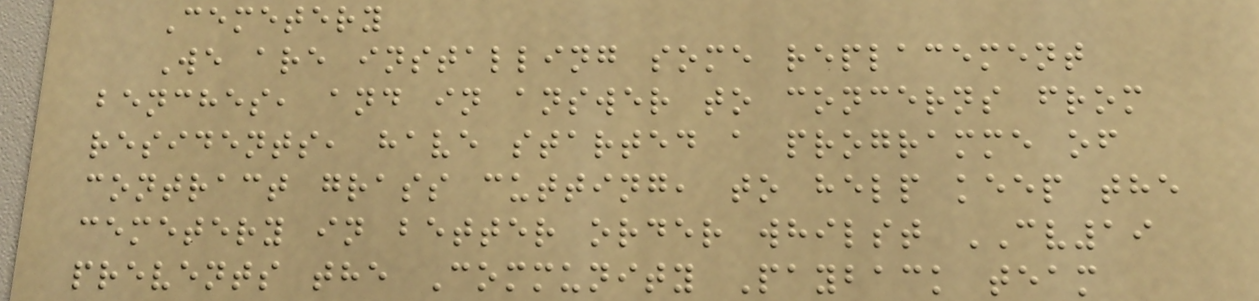Cemetery
We are installing some replacement
benches, and in answer to concerns from
residents, have started a programme of
contract grass cutting, to help keep the
cemetery in better order whilst CV19
prevents the Community Payback team
